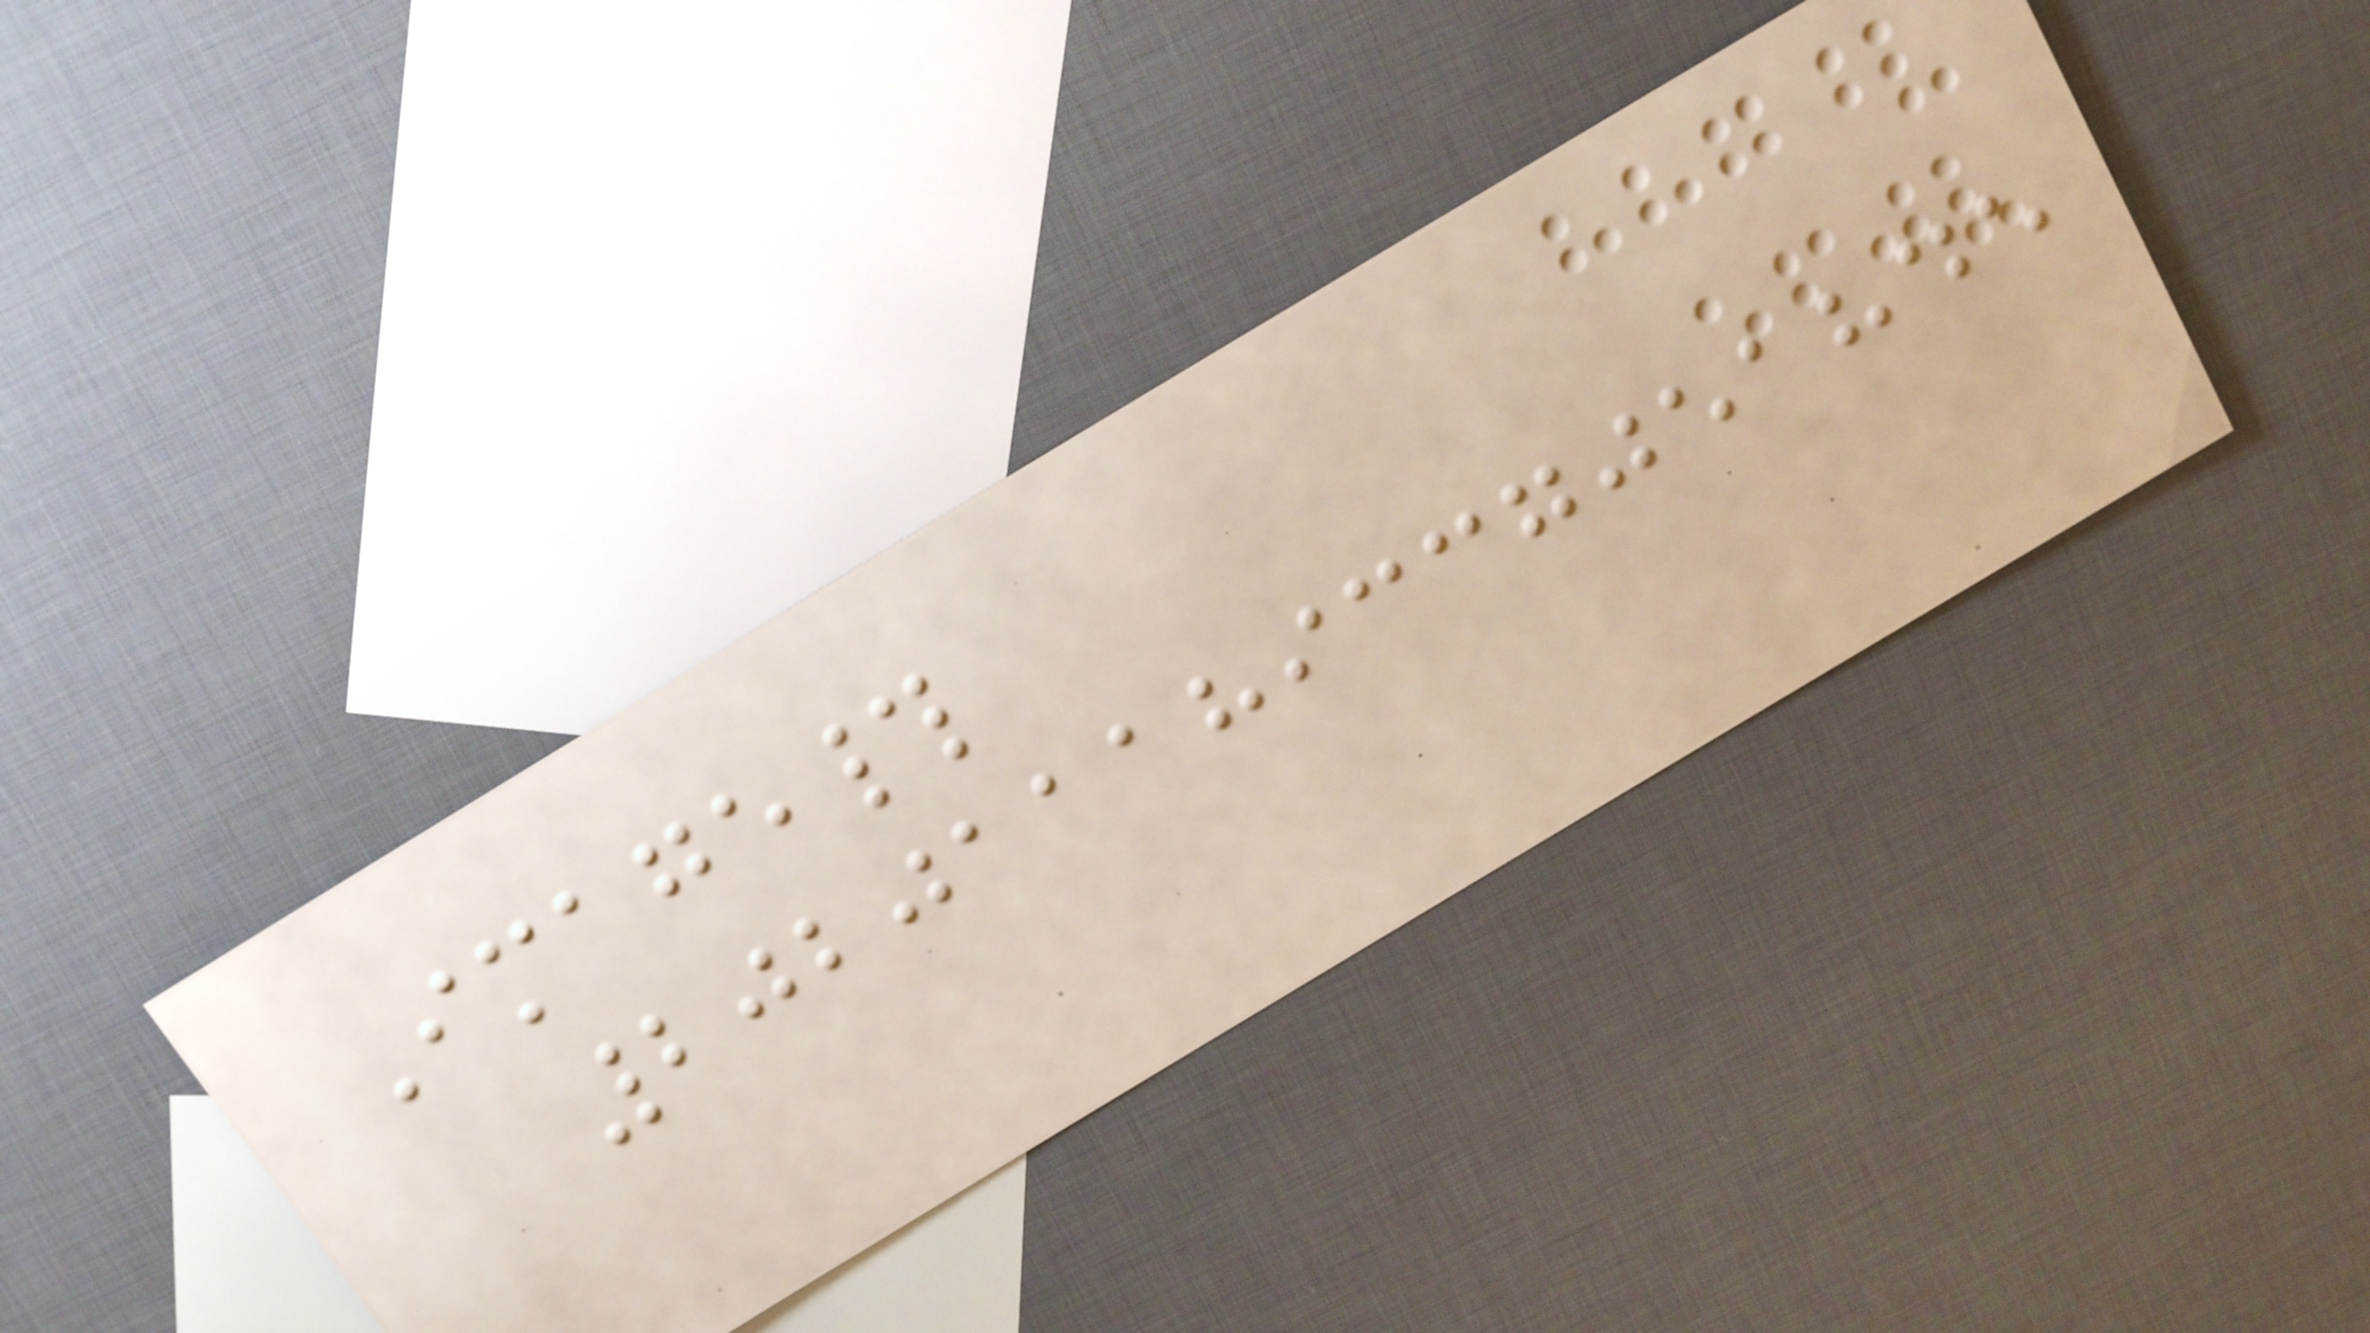Image#
202011189337051845
